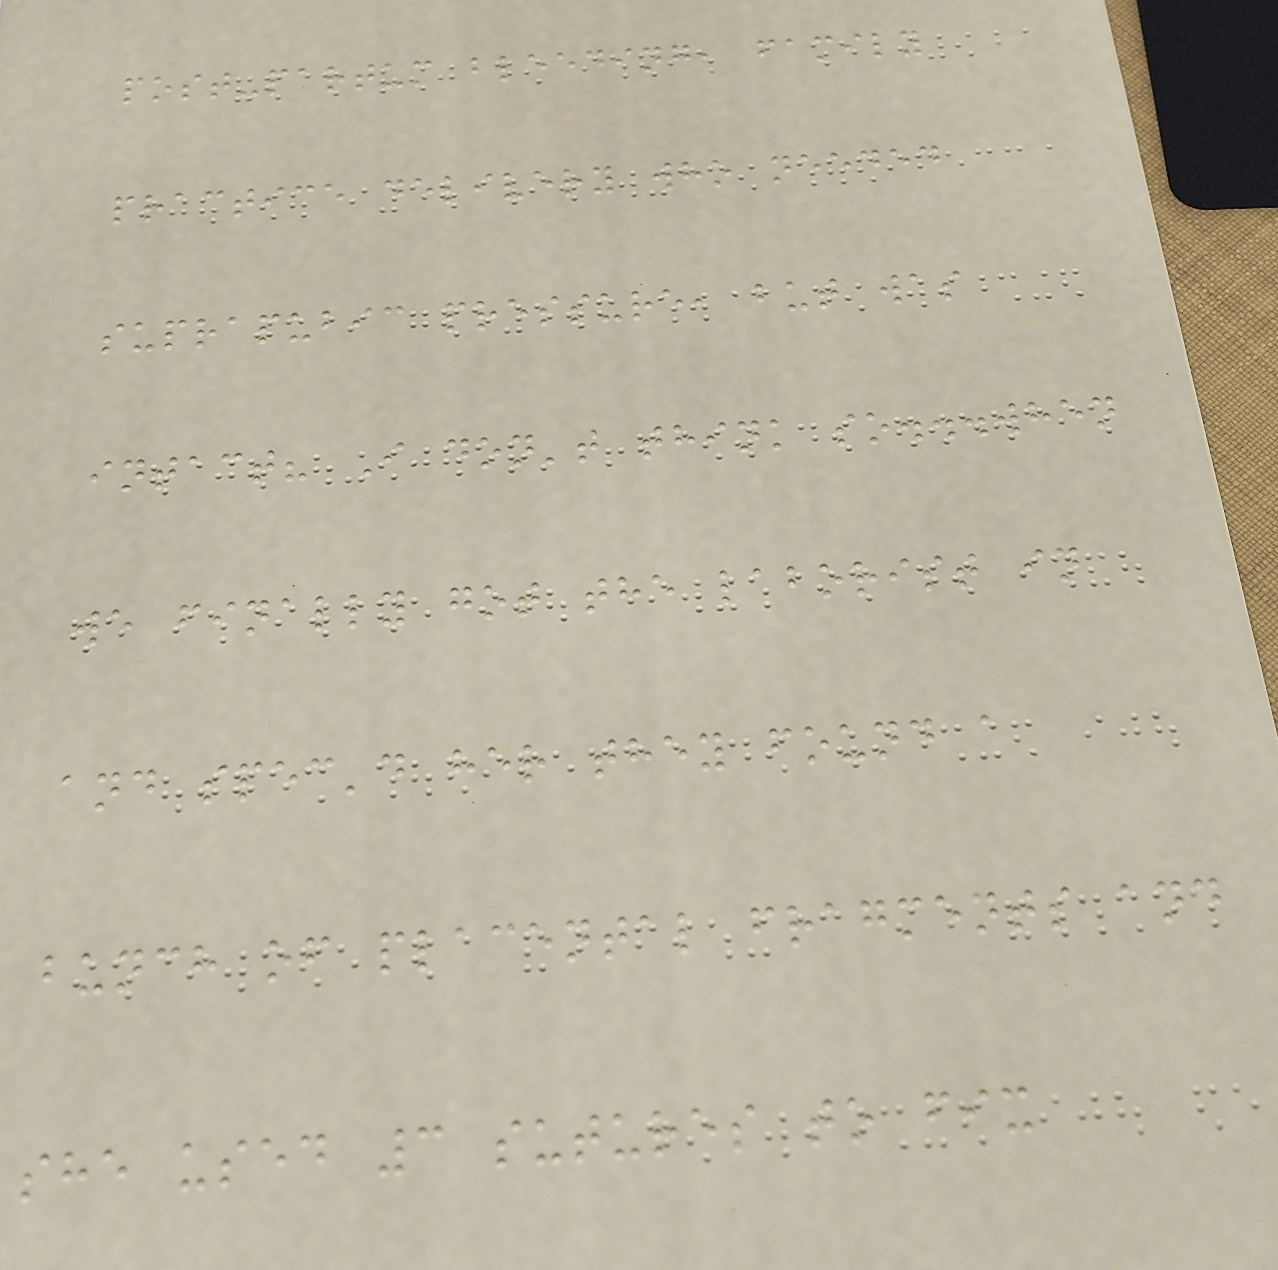post-partum bleeding, family
practice delivery who needed
suprapubic pressure, but was
intact? I don't think so...when
we finally got the laborist in
and spec'd her they found a
bunch of placental fragments and
she used 3 sutures to fix
